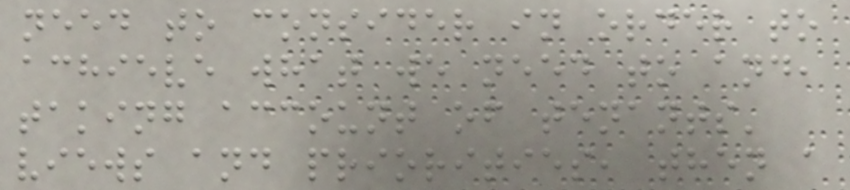need to consider in order to
achieve what we need to and,
taking account of tenants'
views and priorities, then a
